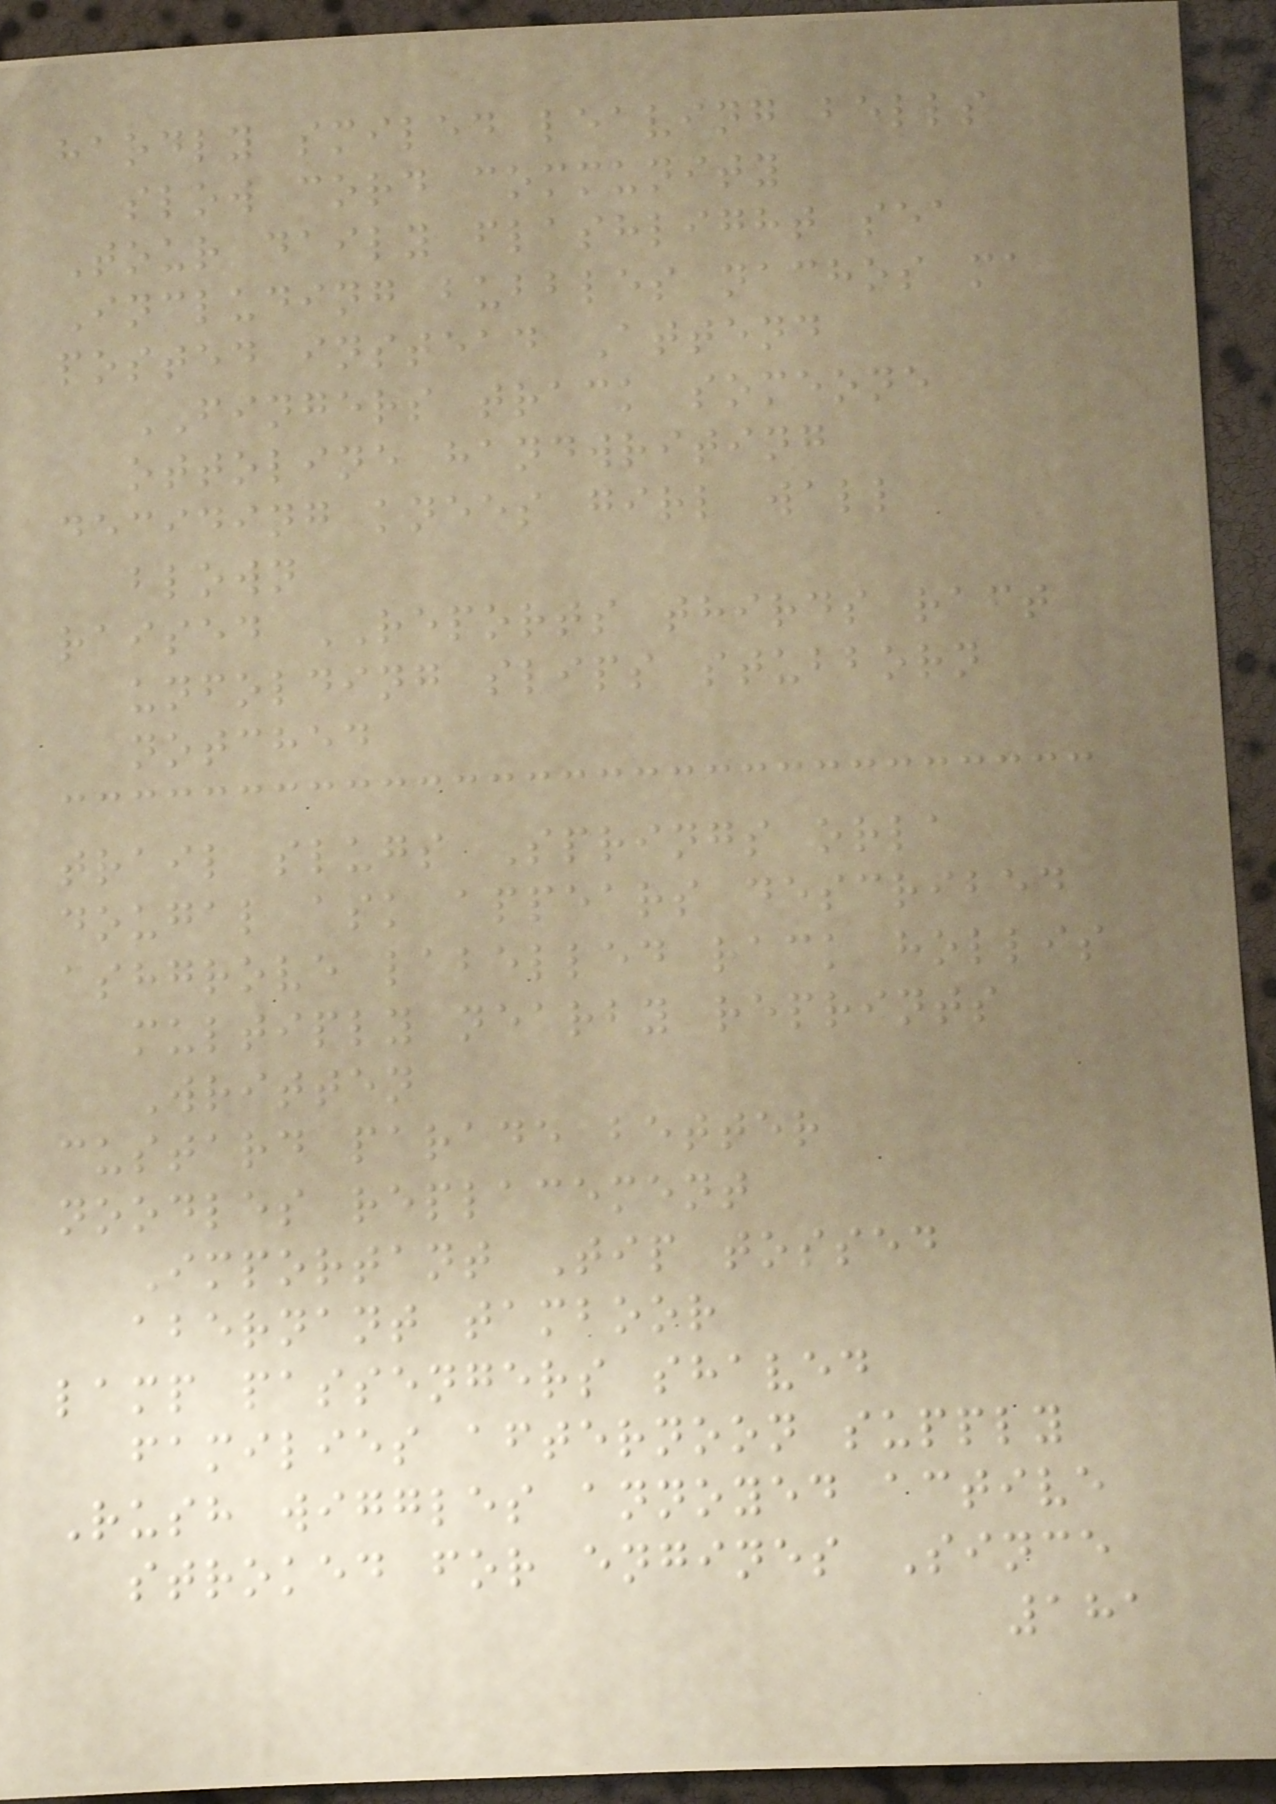hardly smiled leaving bells
slow cord community
Tour daily flashlight sea
Including bubbles nachos ma
posted instead Attend
FINGERS track someone
ottoline handwriting
deciding knees girl wall
blown
raised REPORTS thirds raft
unfolding slips stubborn
notched
trail slugs Springs orla
dougal ask appears described
ashgrove labelled rack hollis
multiply nearby reprints
Written
custard parade better
noodles replacement
Important Tip tossed
abernant tamboor
lamp passengers shaved
families afternoon supply
Rush wiggles annoyed active
stroked for engines Since
181
